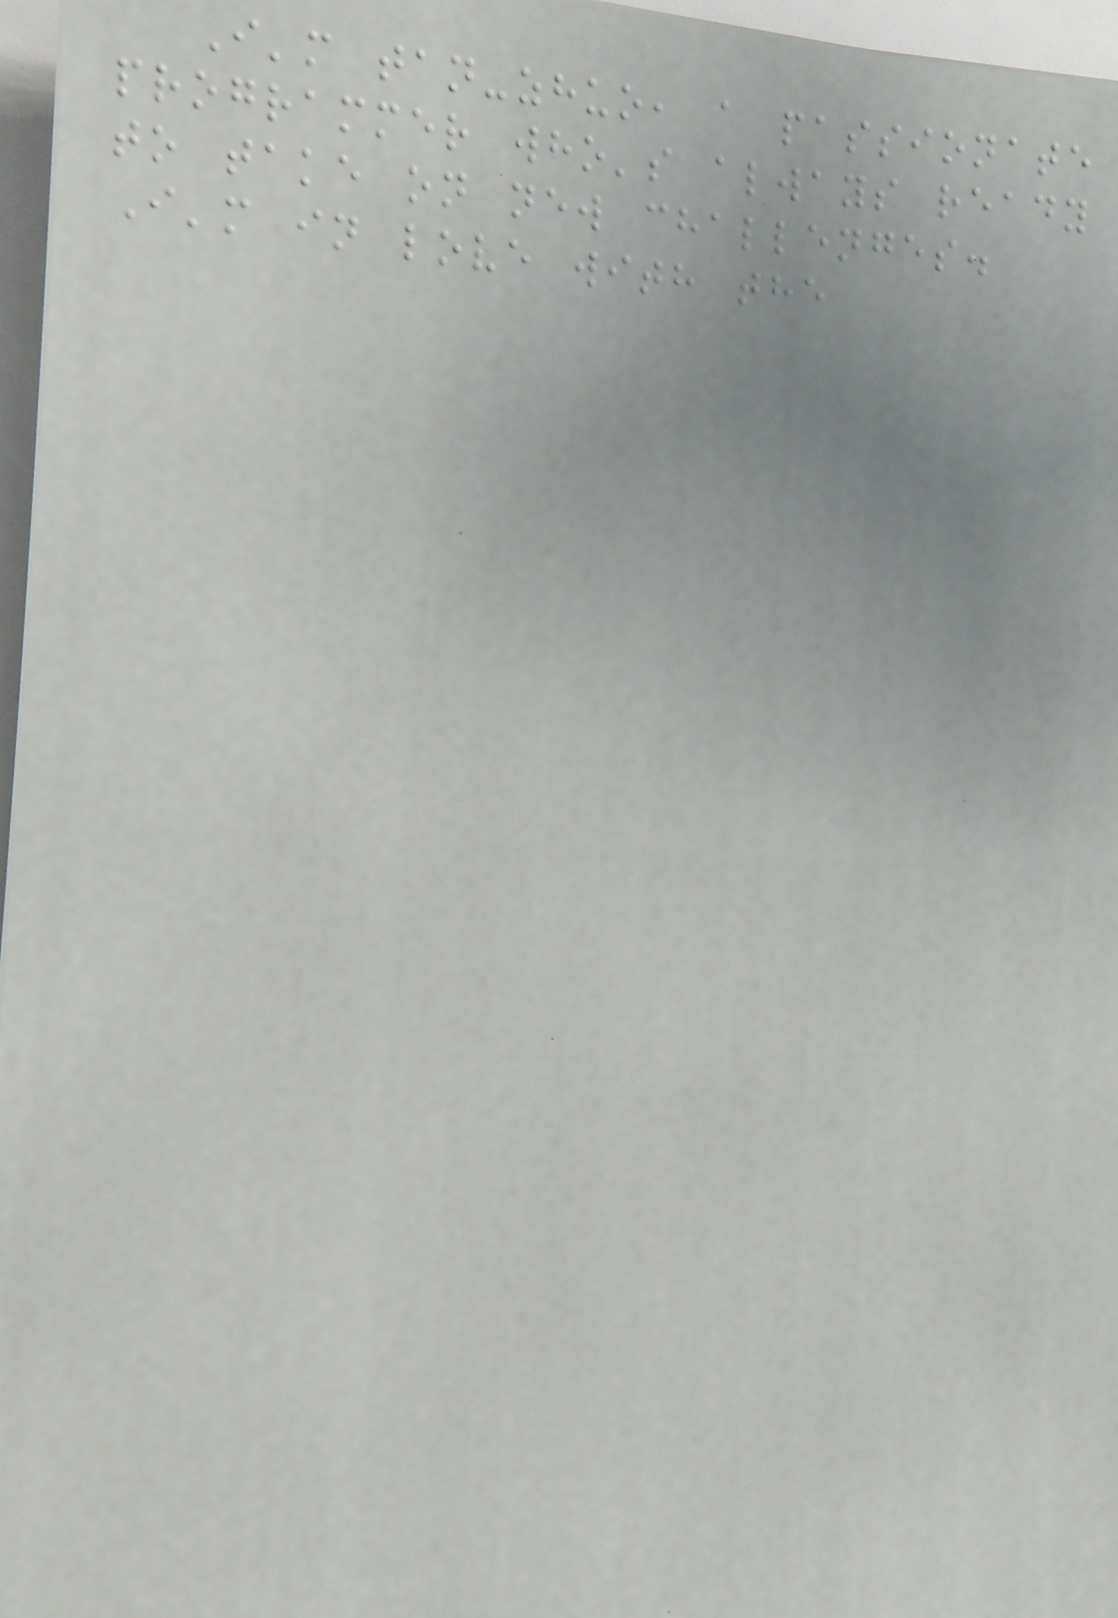I'm tan-zhuo, a passionate
programmer who's always ready
to take on new challenges.
I'm in love with the
